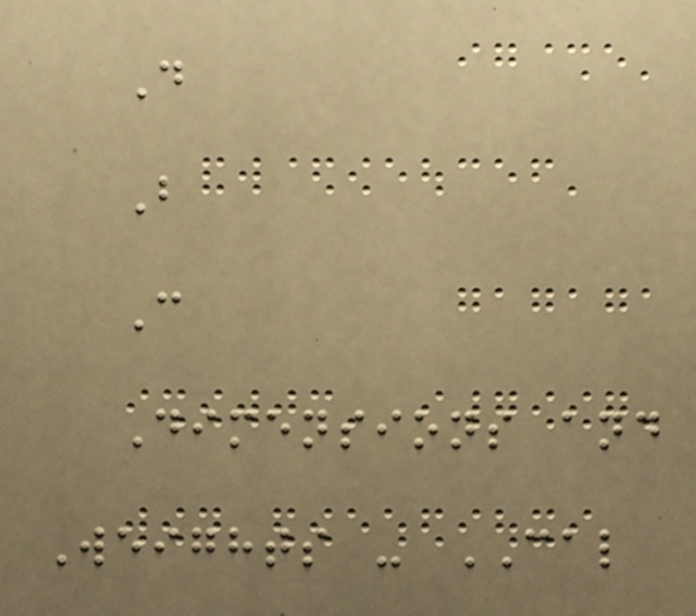D
B
C
Dimensions and
Weights - CAL
